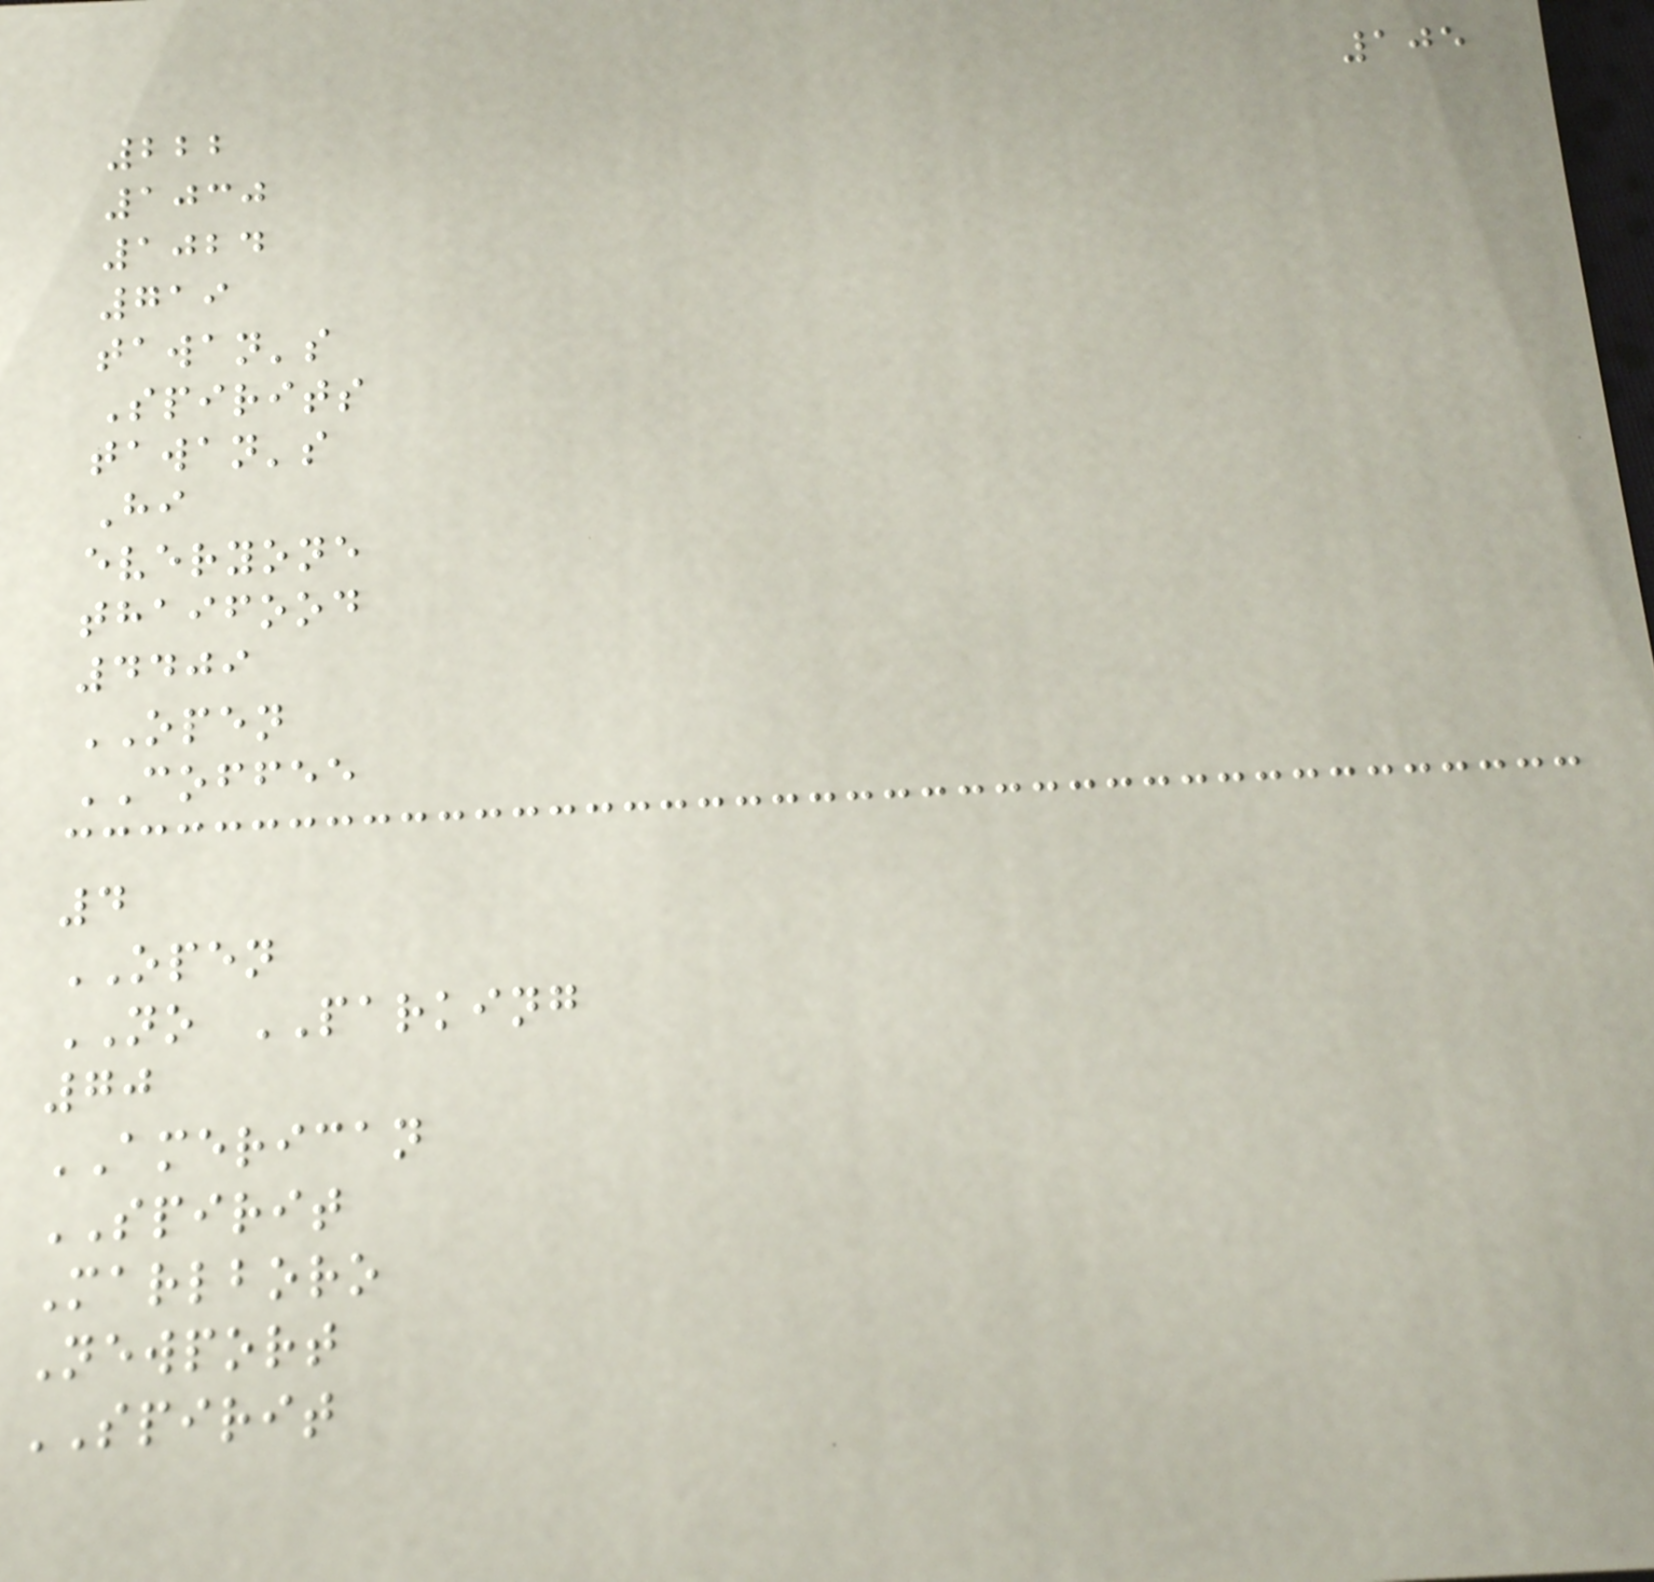105
222
1030
1024
719
tawan's
Spirits
tawan's
Hi
everyone
thaifood
4409
OPEN
COFFEE
4
OPEN
NO PARKING
70
AMERICAN
SPIRIT
Marlboro
Newport
SPIRIT
